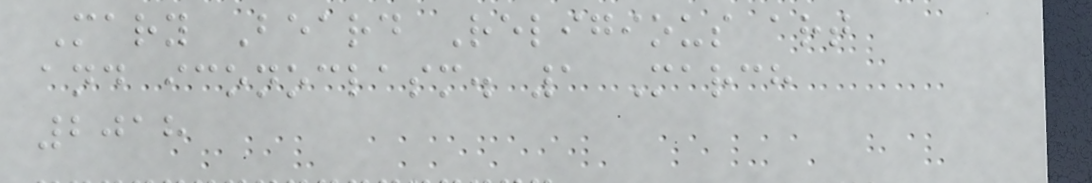Mary Beard Religious art
and iconoclasm. 1 March
2018
